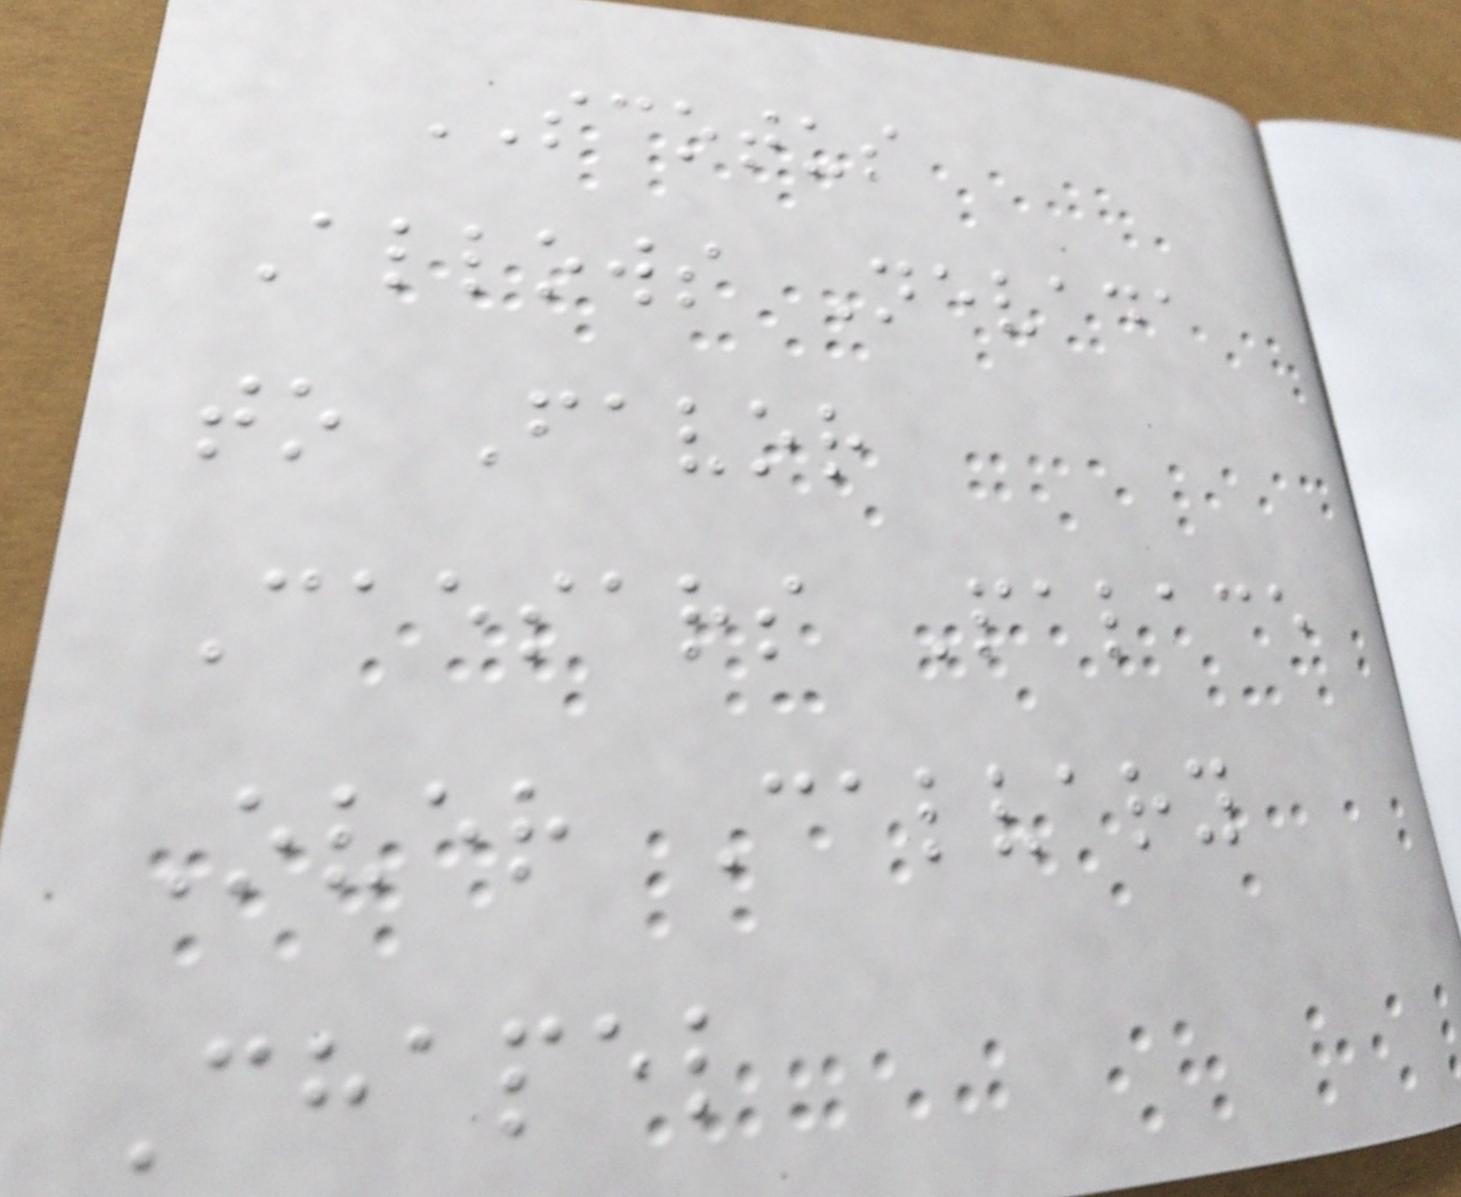SCOTUS
Allows Nevada
to Favor
Caesars Palace
Over Calvary
Chapel
